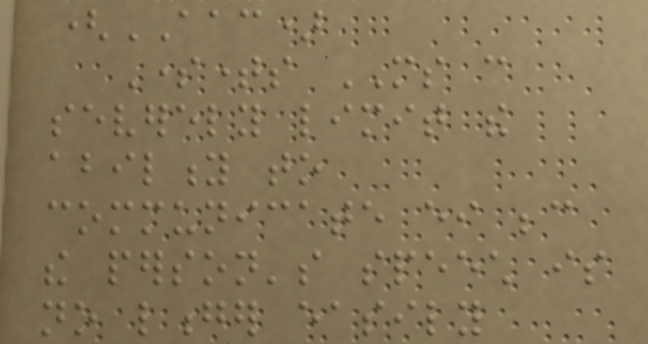(AAC)
Sometimes MS can
severely limit the
ability to
communicate either because
the person's speech is
no longer easily
